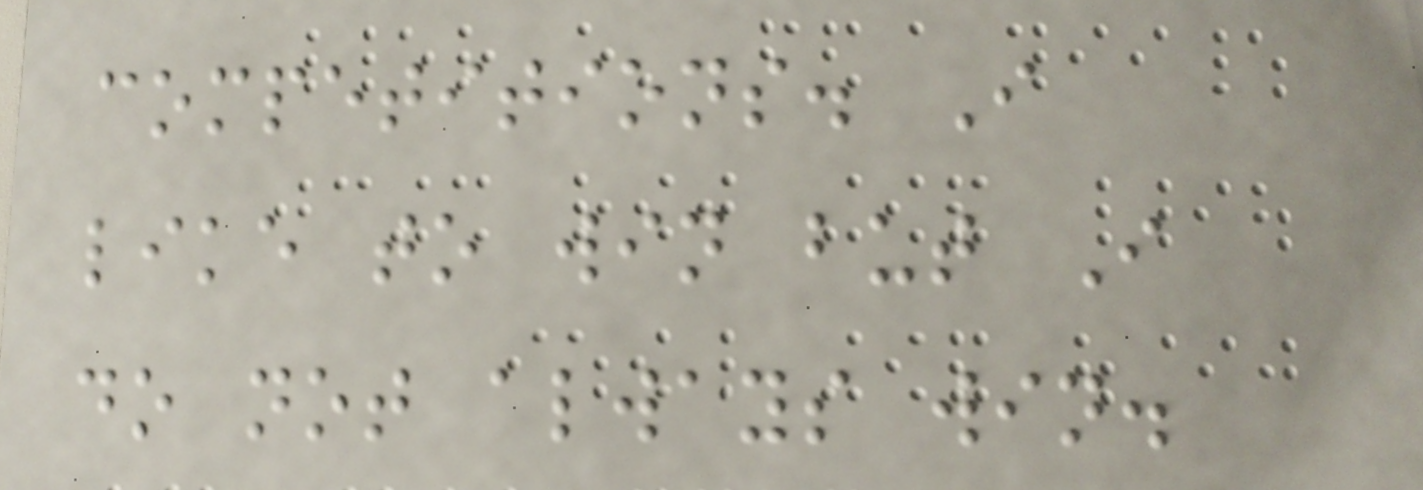competitions. I
like to win but I
do not always win.
